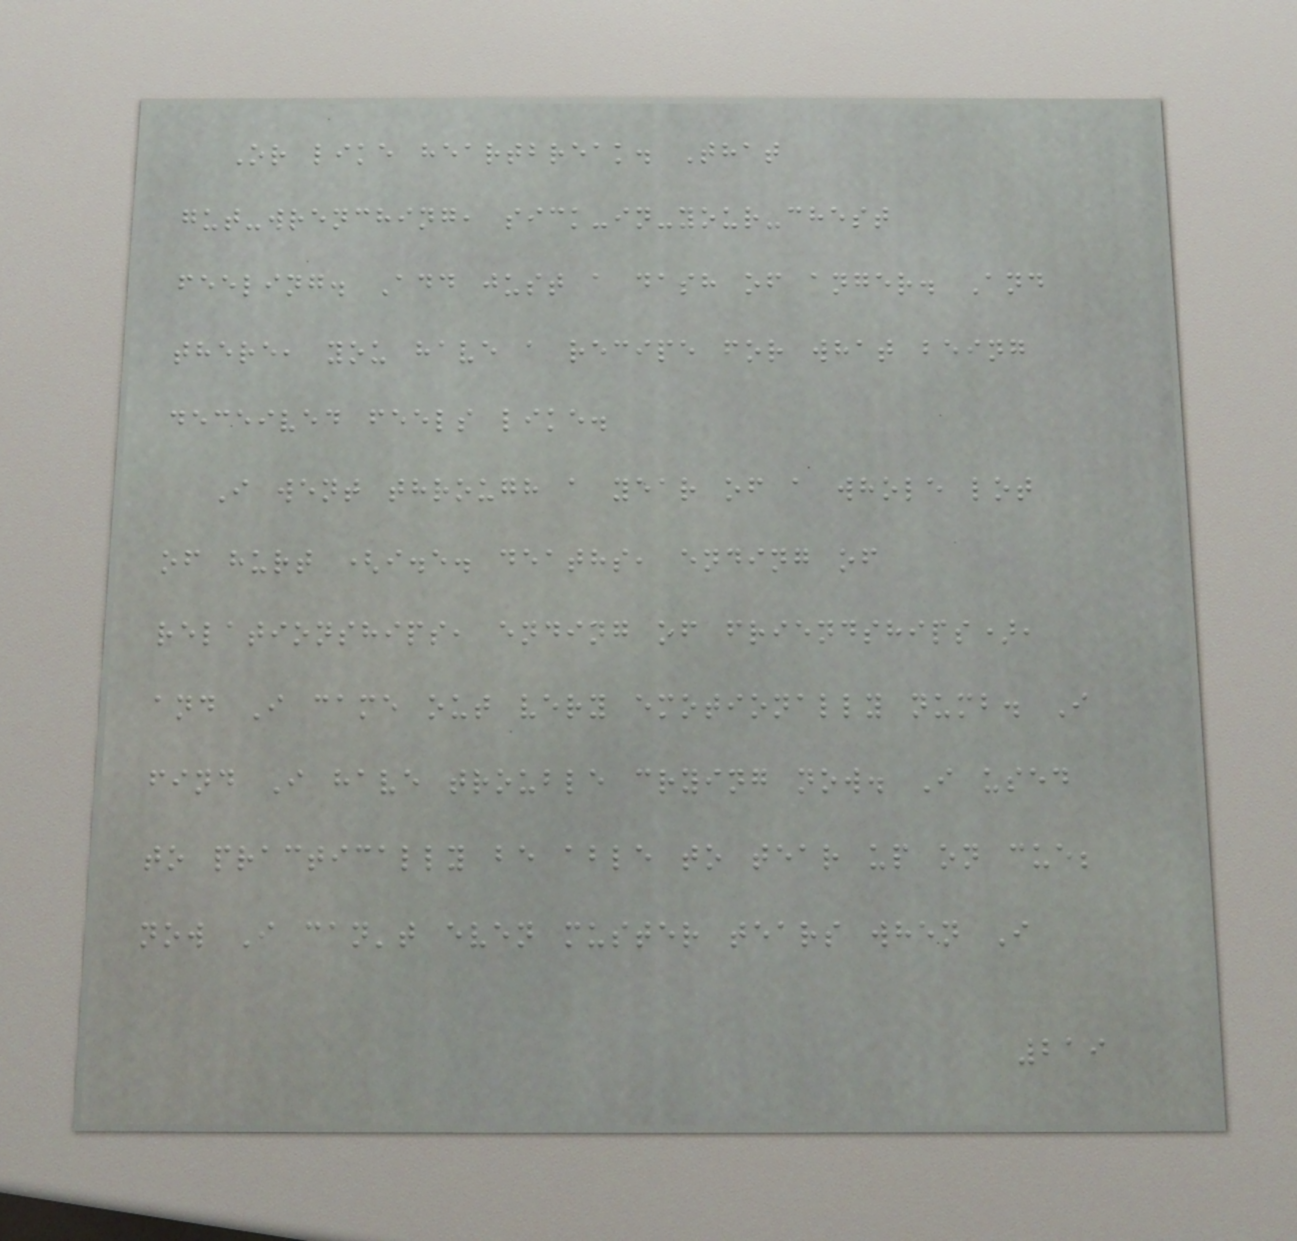Or like heartbreak. That
gut-wrenching, sick-in-your-chest
feeling. Add just a dash of anger. And
there, you have a recipe for what being
deceived feels like.
I went through a year of a whole lot
of hurt (i.e. deaths, ending of
relationships, ending of friendships),
and I came out very emotionally numb. I
find I have trouble crying now. I used
to practically be able to tear up on cue;
now I can't even muster tears when I
219
